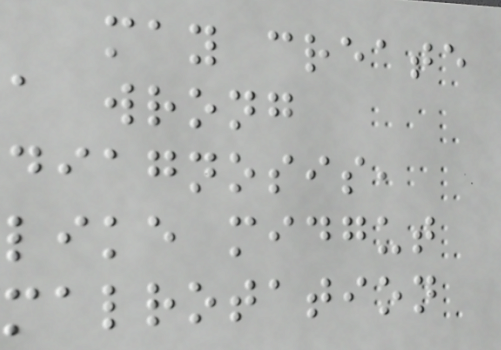may create
a wrong
diagnosis,
like midgut
malrotation
